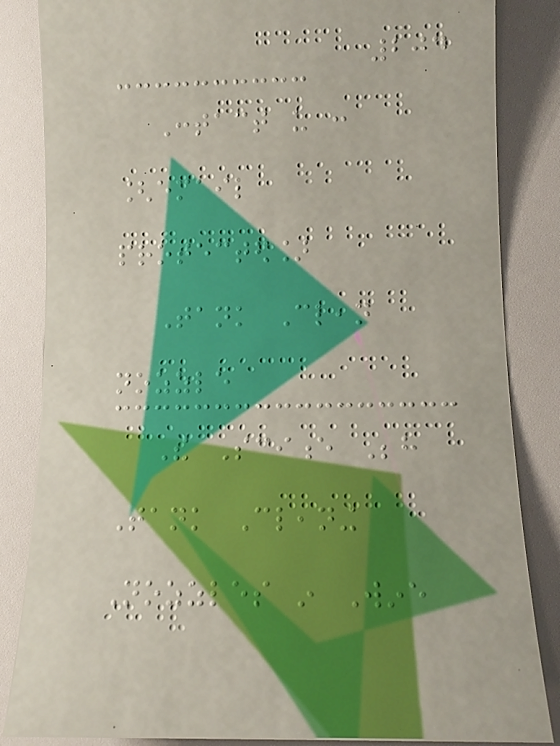204
Contact us :
[email
protected]
Tank Clean
nozzle
The Science Behind
Tank Cleaning
Nozzles in Wine
